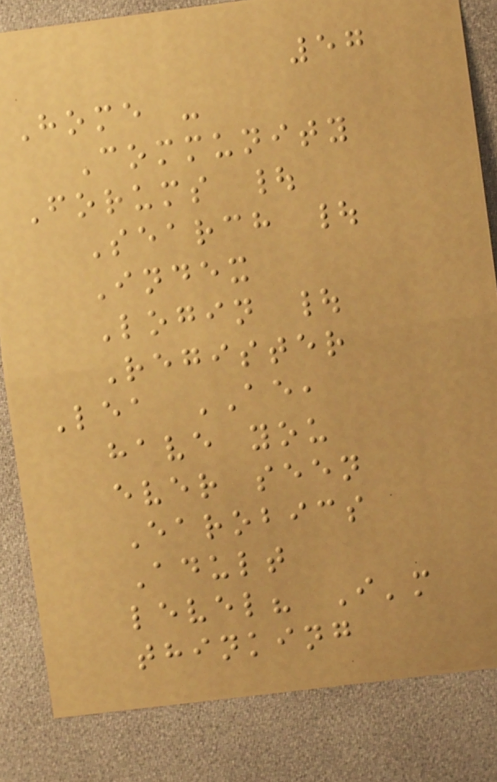57
Home -
Community
Forums |
Search |
Index
Login |
Register
Lea AE,
have you
ever seen
Earobics
Adult
level? I'm
thinking
